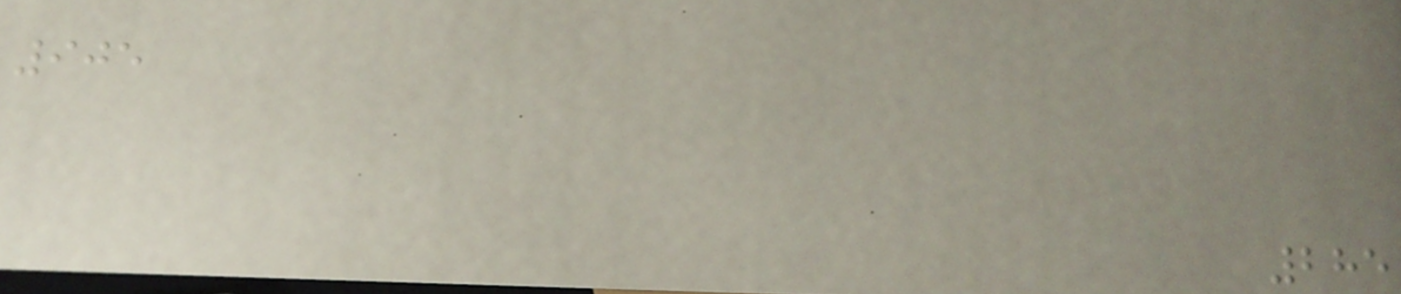905
285
